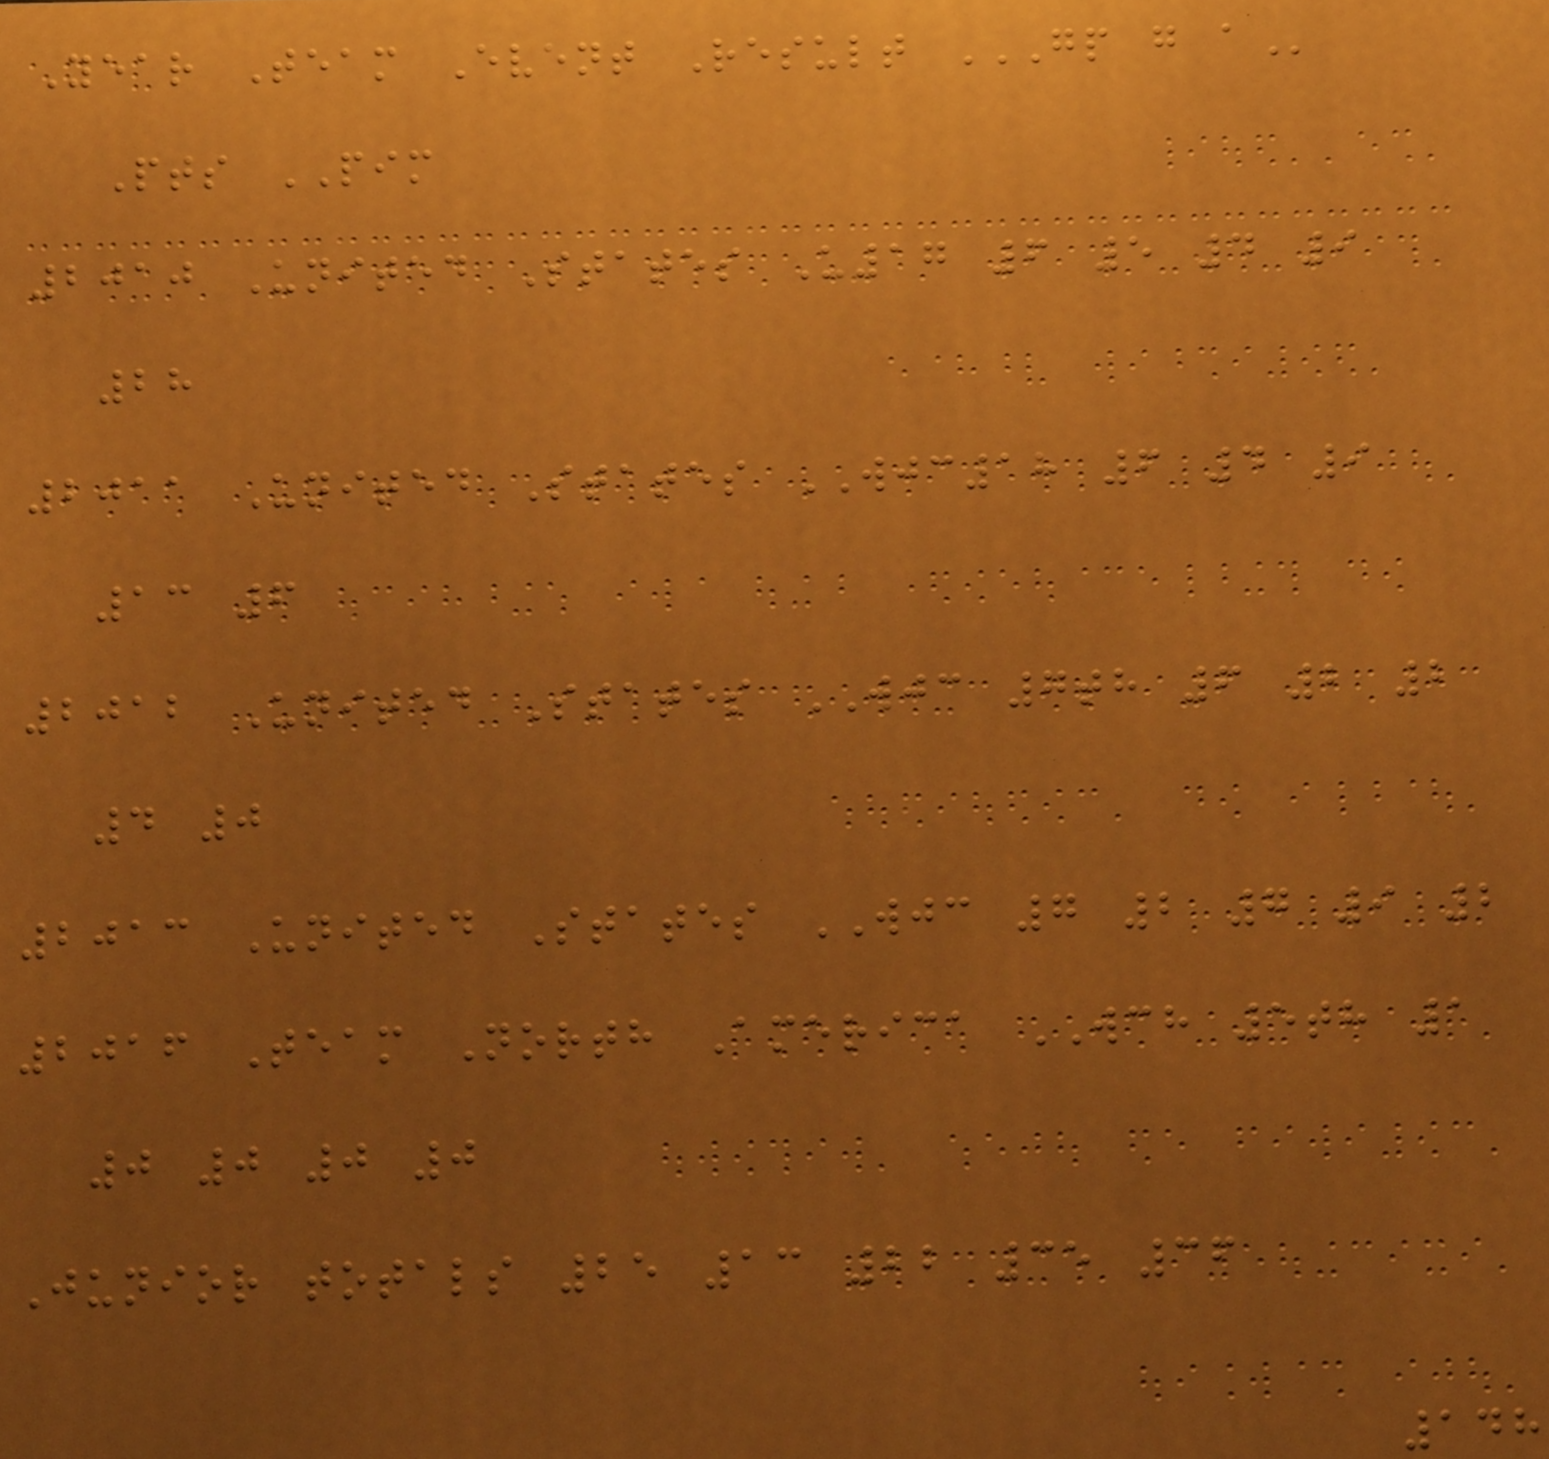Year Team Event Result GP G A
Pts PIM
2010 United States U17 6 5 4 9
28
2011 United States WJC18 6 4 9
13 6
2012 United States WJC 7th 6 2 2
4 0
2013 United States WJC 7 2 7 9 2
2016 Team North America WCH 5th 1
0 0 0 0
Junior totals 25 13 22 35 36
148
